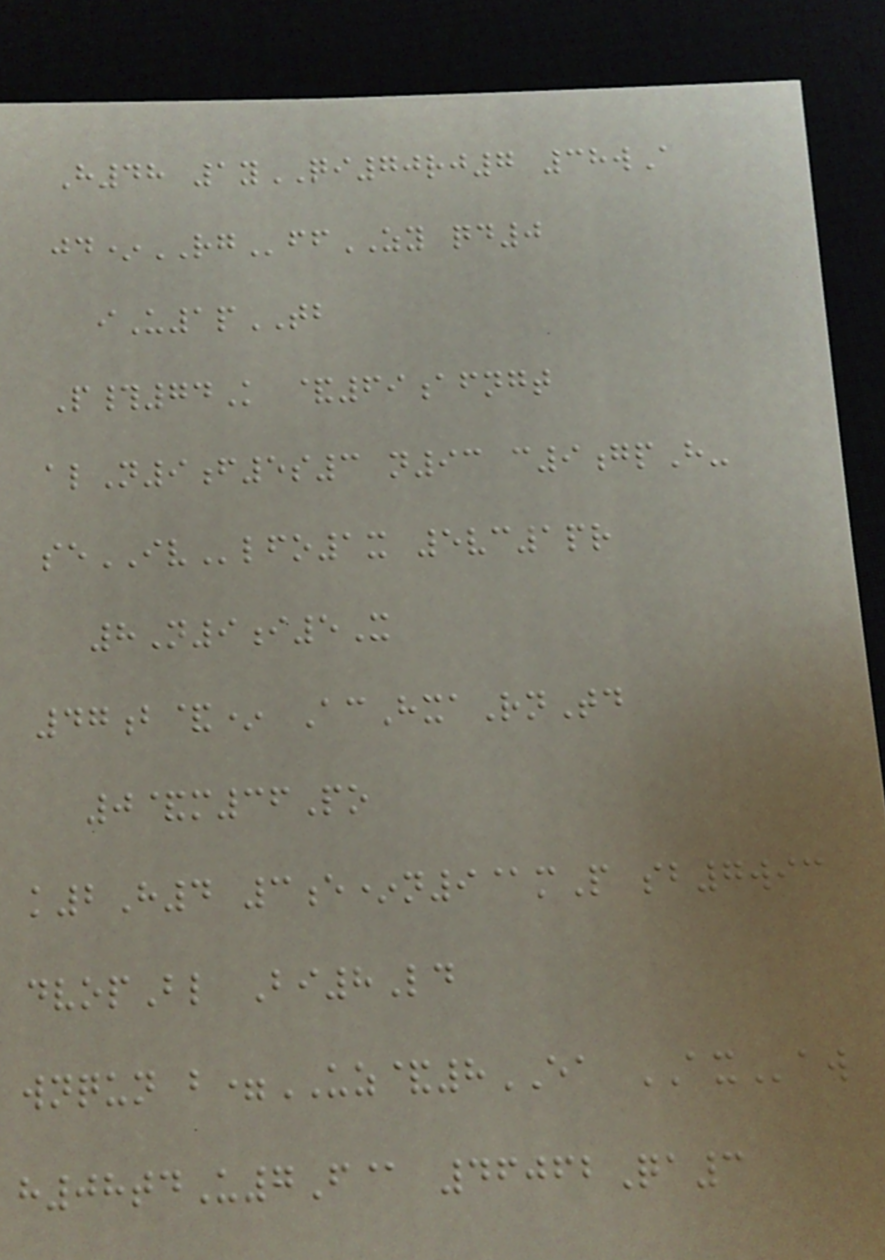H48 1yQI70rj7 38wA
jd*RGffZY qd0
iU1pTB
P#74K &69afngt
alN9f5s3 n93 c9gpH-
seIVlfo1x 5vc1pr
8N9i5X
47b&* AcHxaRnTd
0&m36Po
k2H4 3e*n9@mP sb7wic
dvopBl Bi8Ld
wnqun b=UZ&8EA AXaw
h08tdU7F@ 46062Qa3
